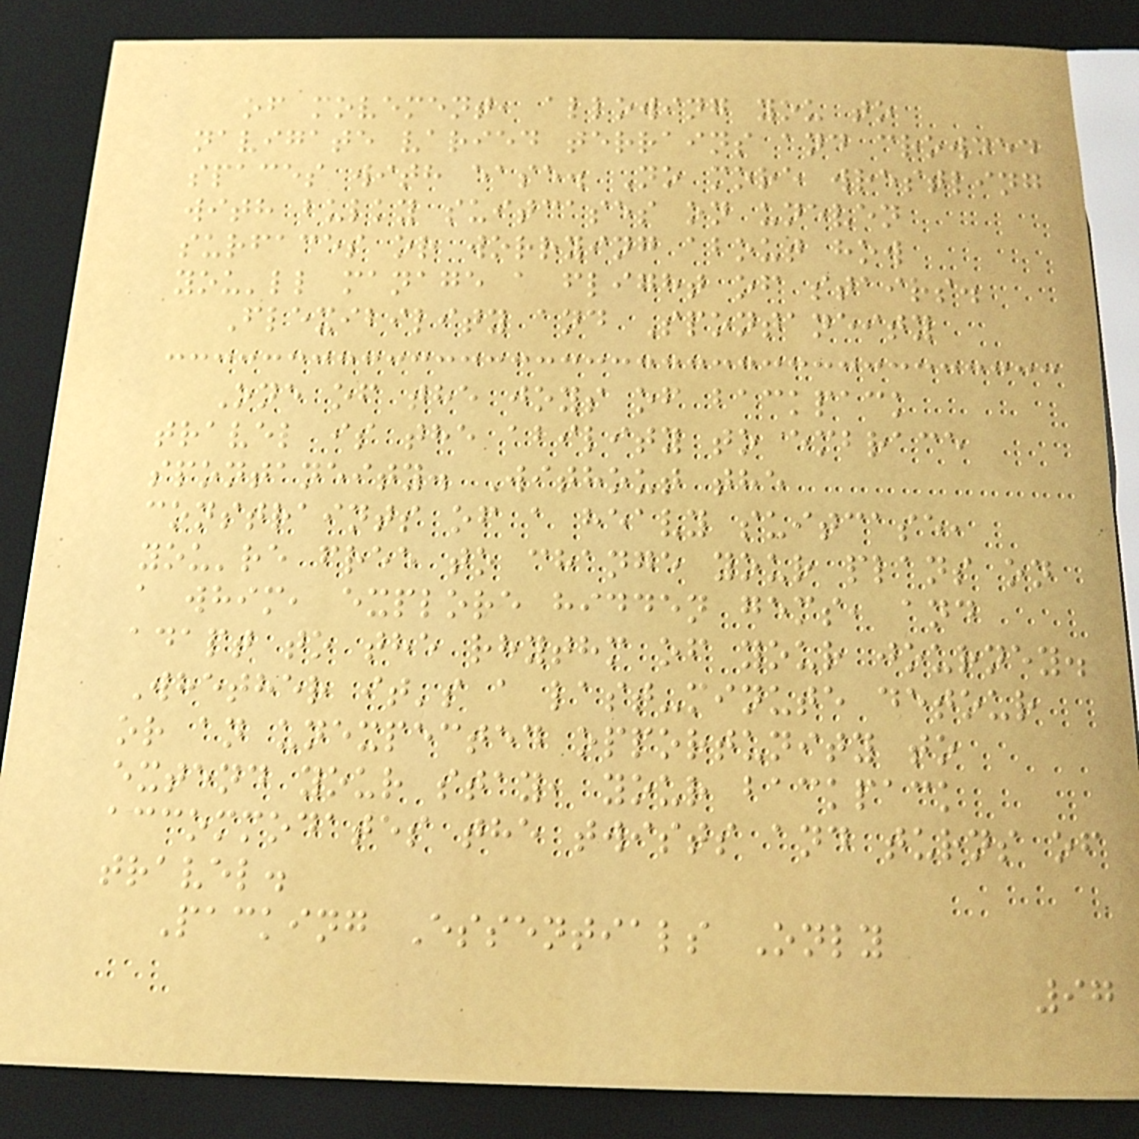of movement, allowing you to
navigate varied terrains and crowded
spaces with ease. No more wrestling
with bulky suitcases on uneven
surfaces or worrying about how
you'll manage a flight of stairs.
Flexibility and Spontaneity
One of the joys of backpack
travel is the ability to embrace
spontaneity. Without the
constraints of a heavy suitcase,
you're free to change your plans on
a whim, explore hidden gems, and
adapt to the rhythm of your journey.
Whether it's a last-minute detour
or an unexpected opportunity to
extend your stay, your backpack
accommodates the twists and turns of
travel.
Packing Essentials Only
97
